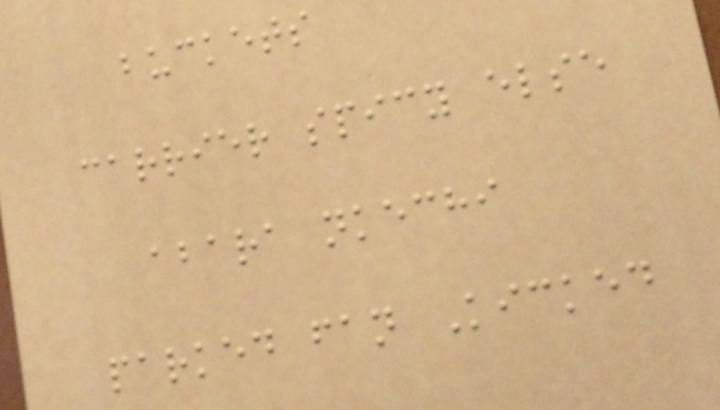buckets
carrier spicy else
abara nkechi
parked fan Kicked
